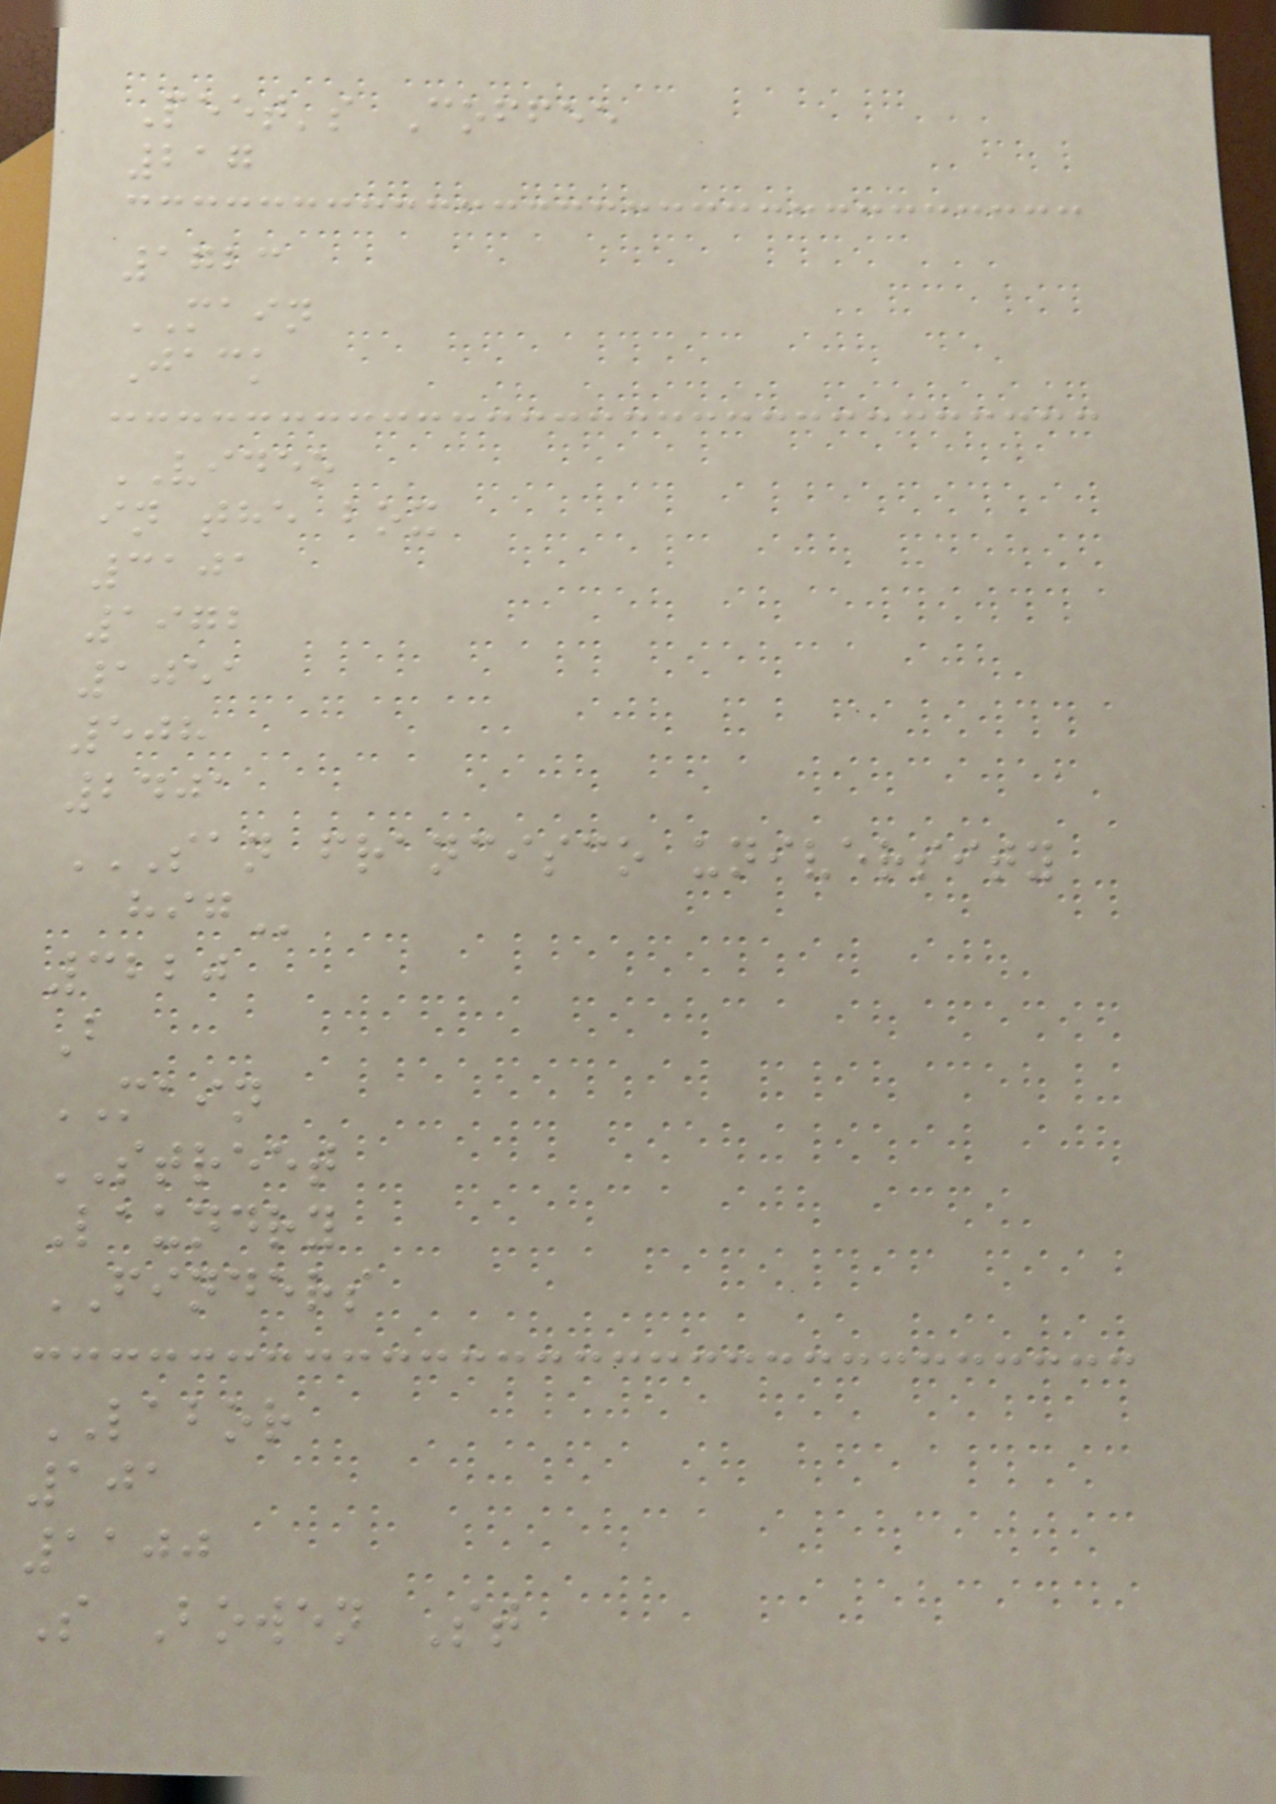Peet's Coffee
217
1723
MAIN
Jack
VIDEO
in the box
3101
1972
1051
508
2401
SAN FRANCISCO UNIVERSITY
HIG
3220
B
MAIN
STREET
Laundry
FINDERS
LABOR
101
1100
S Bowen St
